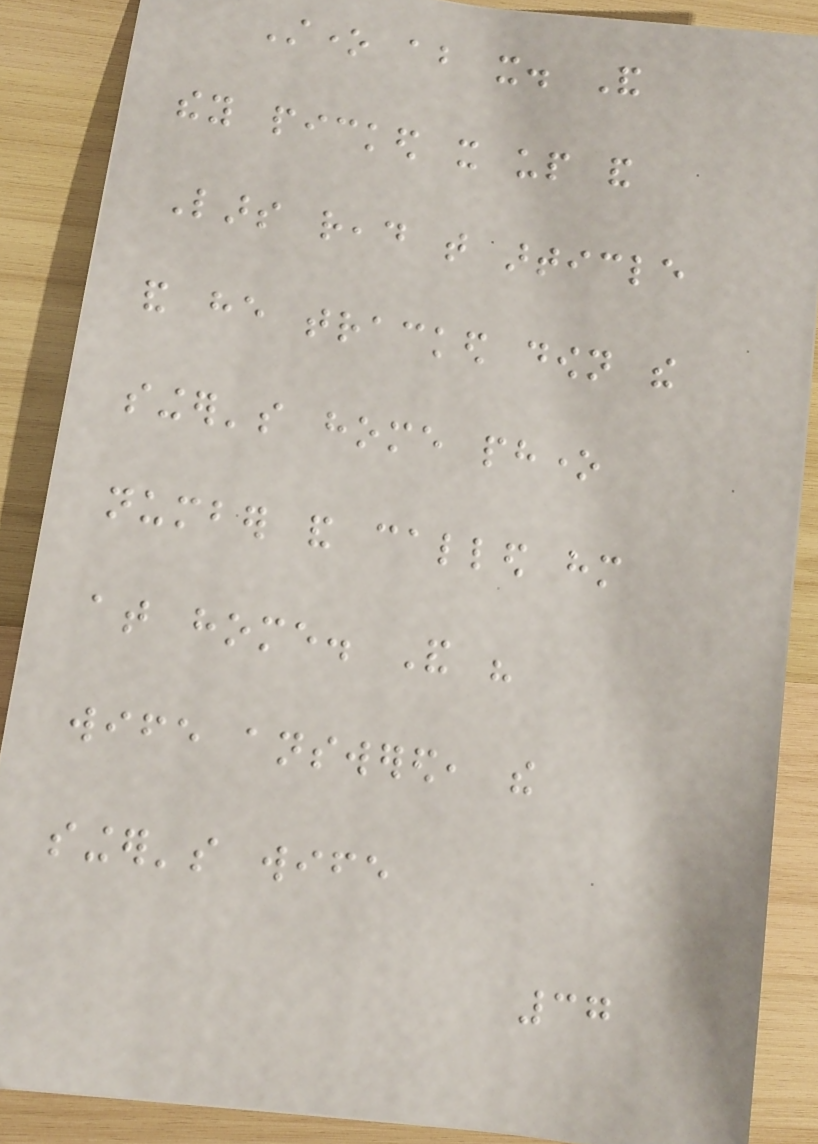Stone about it. And
they picked it up and
Lars read that article
and he tracked down the
singer's home phone
number and called him
at home. And his
wife answered, the
singer's wife
37
